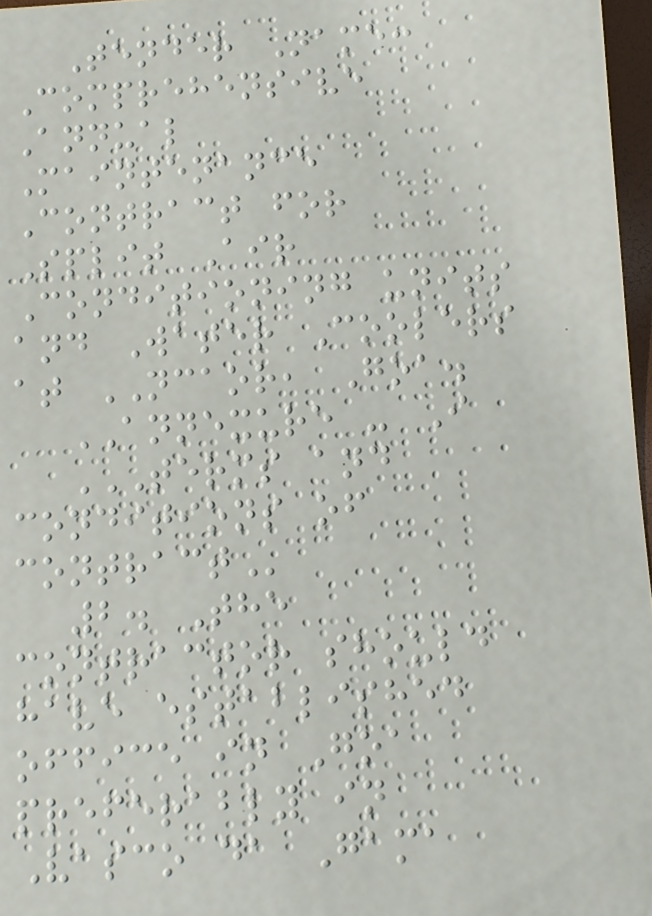Tender Name:
Comprehensive
Annual
Maintenance
Contract for
Split Air
Conditioning units
and Water Coolers
at NCAOR, Goa.
ANNEXURE - I
TERMS AND
CONDITIONS OF
CONTRACT
2. The
contractor should
have established
office in Goa
preferably in
Vasco da Gama
